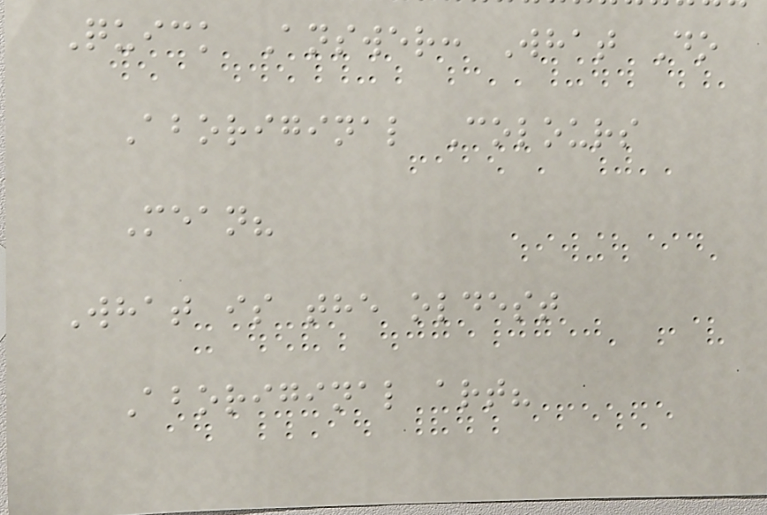Quick Answer: What Do
Aboriginal Colours
Mean?
What is the oldest
Aboriginal art?
